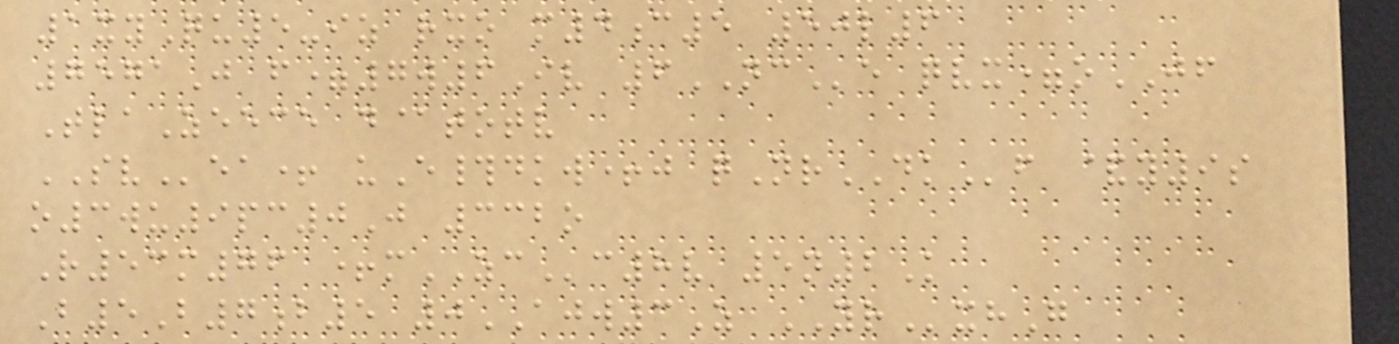1xyQu5-iz rxo m4c5 50l6
7571J f=7w6Iv 6NCe qvx=oJF
TlaZeece d@totv
SVea+ uE#dkw+j qNrDKf &y9s
o3wu9pc0J 332o
R53m76 +mZCc8v 5n2K
B5B7b5 0AJW3Z YRxhG
